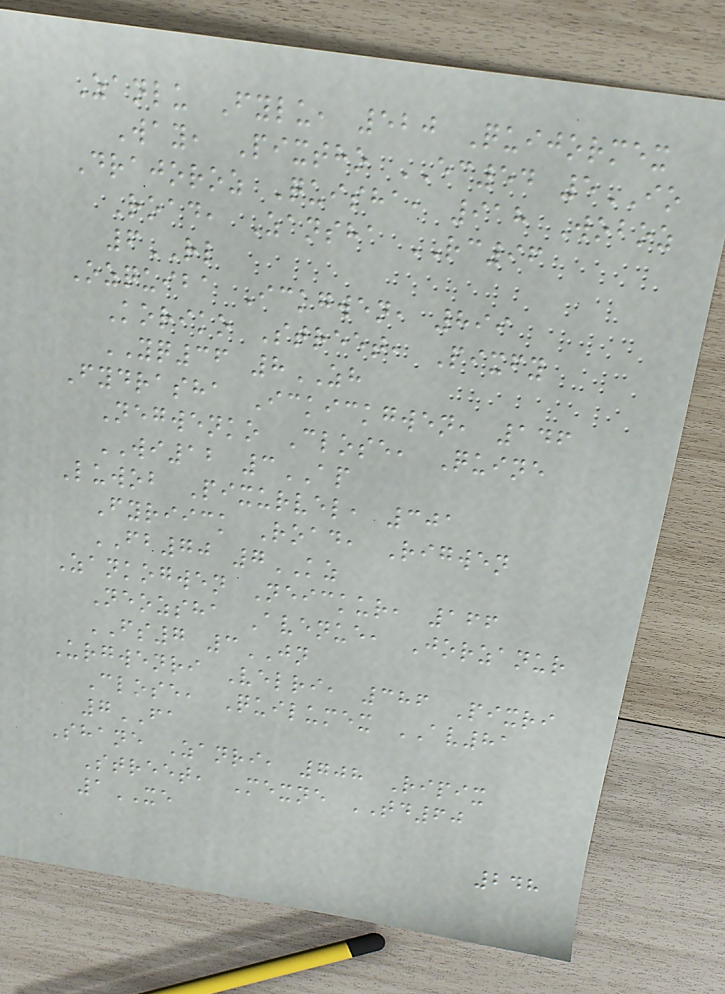Zanlu Fylu, 520 Quijormex
Way, Pixtho EC54 5IO
Drajoroz Quisha, 918 Woboz
Road, Zansha RC96
6RL
Ozquiba Ickgwen, 899
Koriko Street, Pixfy
YQ36 8ZH
Fydrasha Ickickgwen, 146
Negwenko Close, Quine
WI12 3AP
Luwob Pixurvel, 301
Fyriick Road, Rigwen
FB70 7KZ
Zankogwen Neickur, 166
Neozsha Avenue, Jorzanur
FS7 3JN
Urgwenri Velri, 386 Pixri
Close, Quilumex AV81
7FA
Shane Zanri, 708 Ripix
Street, Mexne TD60
1XE
248
